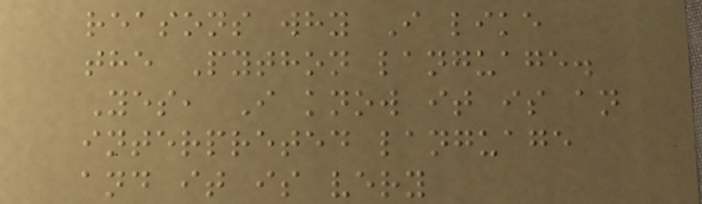reasons why I like
the Python language.
Yes, I know it is an
interpreted language
and it is very
